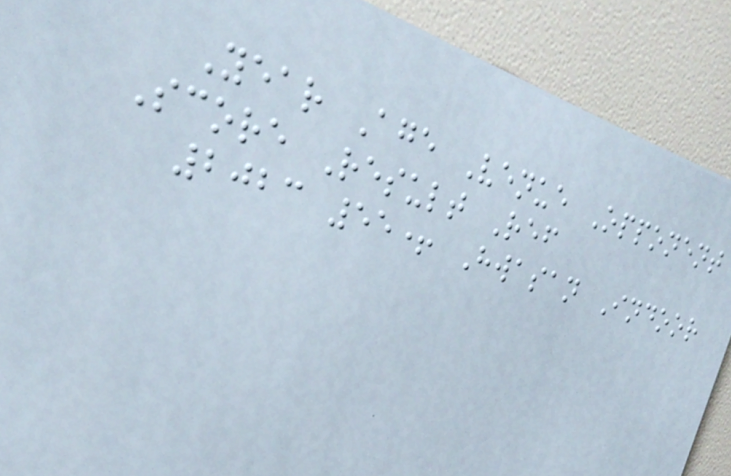Year Age Venue Opponent
Score Result Ref
2023 55+ Hwasan Indoor
